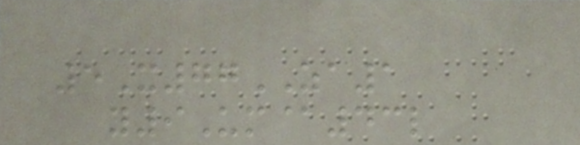5X77ZA1
y9Um@43l
